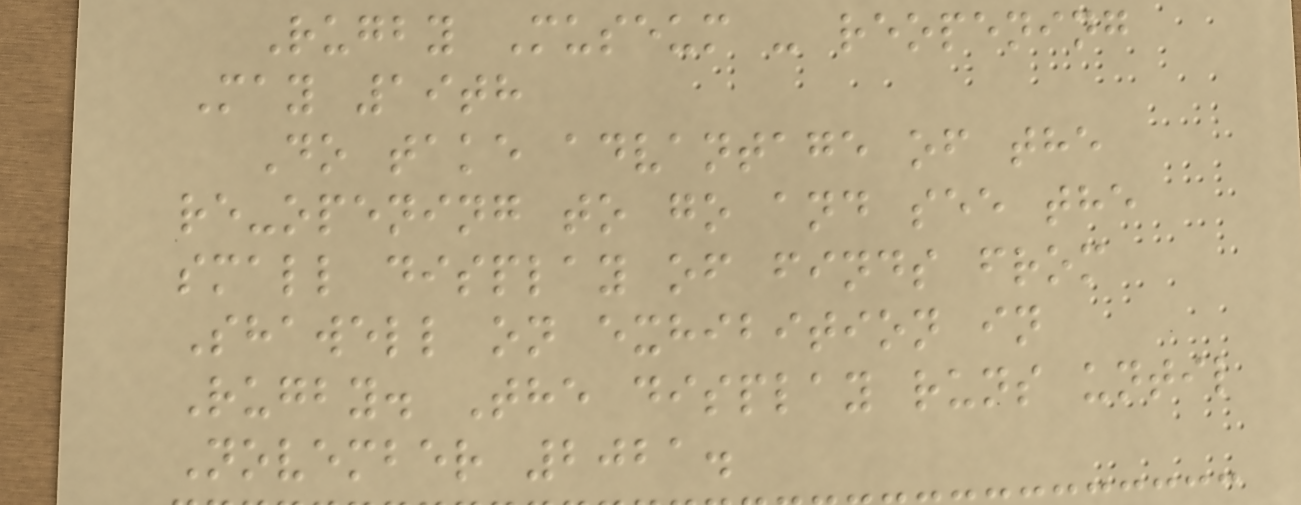Rugby Museum - reopening
May 19th
Do take advantage of the
re-opening to go and see the
small display of finds from
Shawell on exhibition in
Rugby. The display runs until
November 2021.
